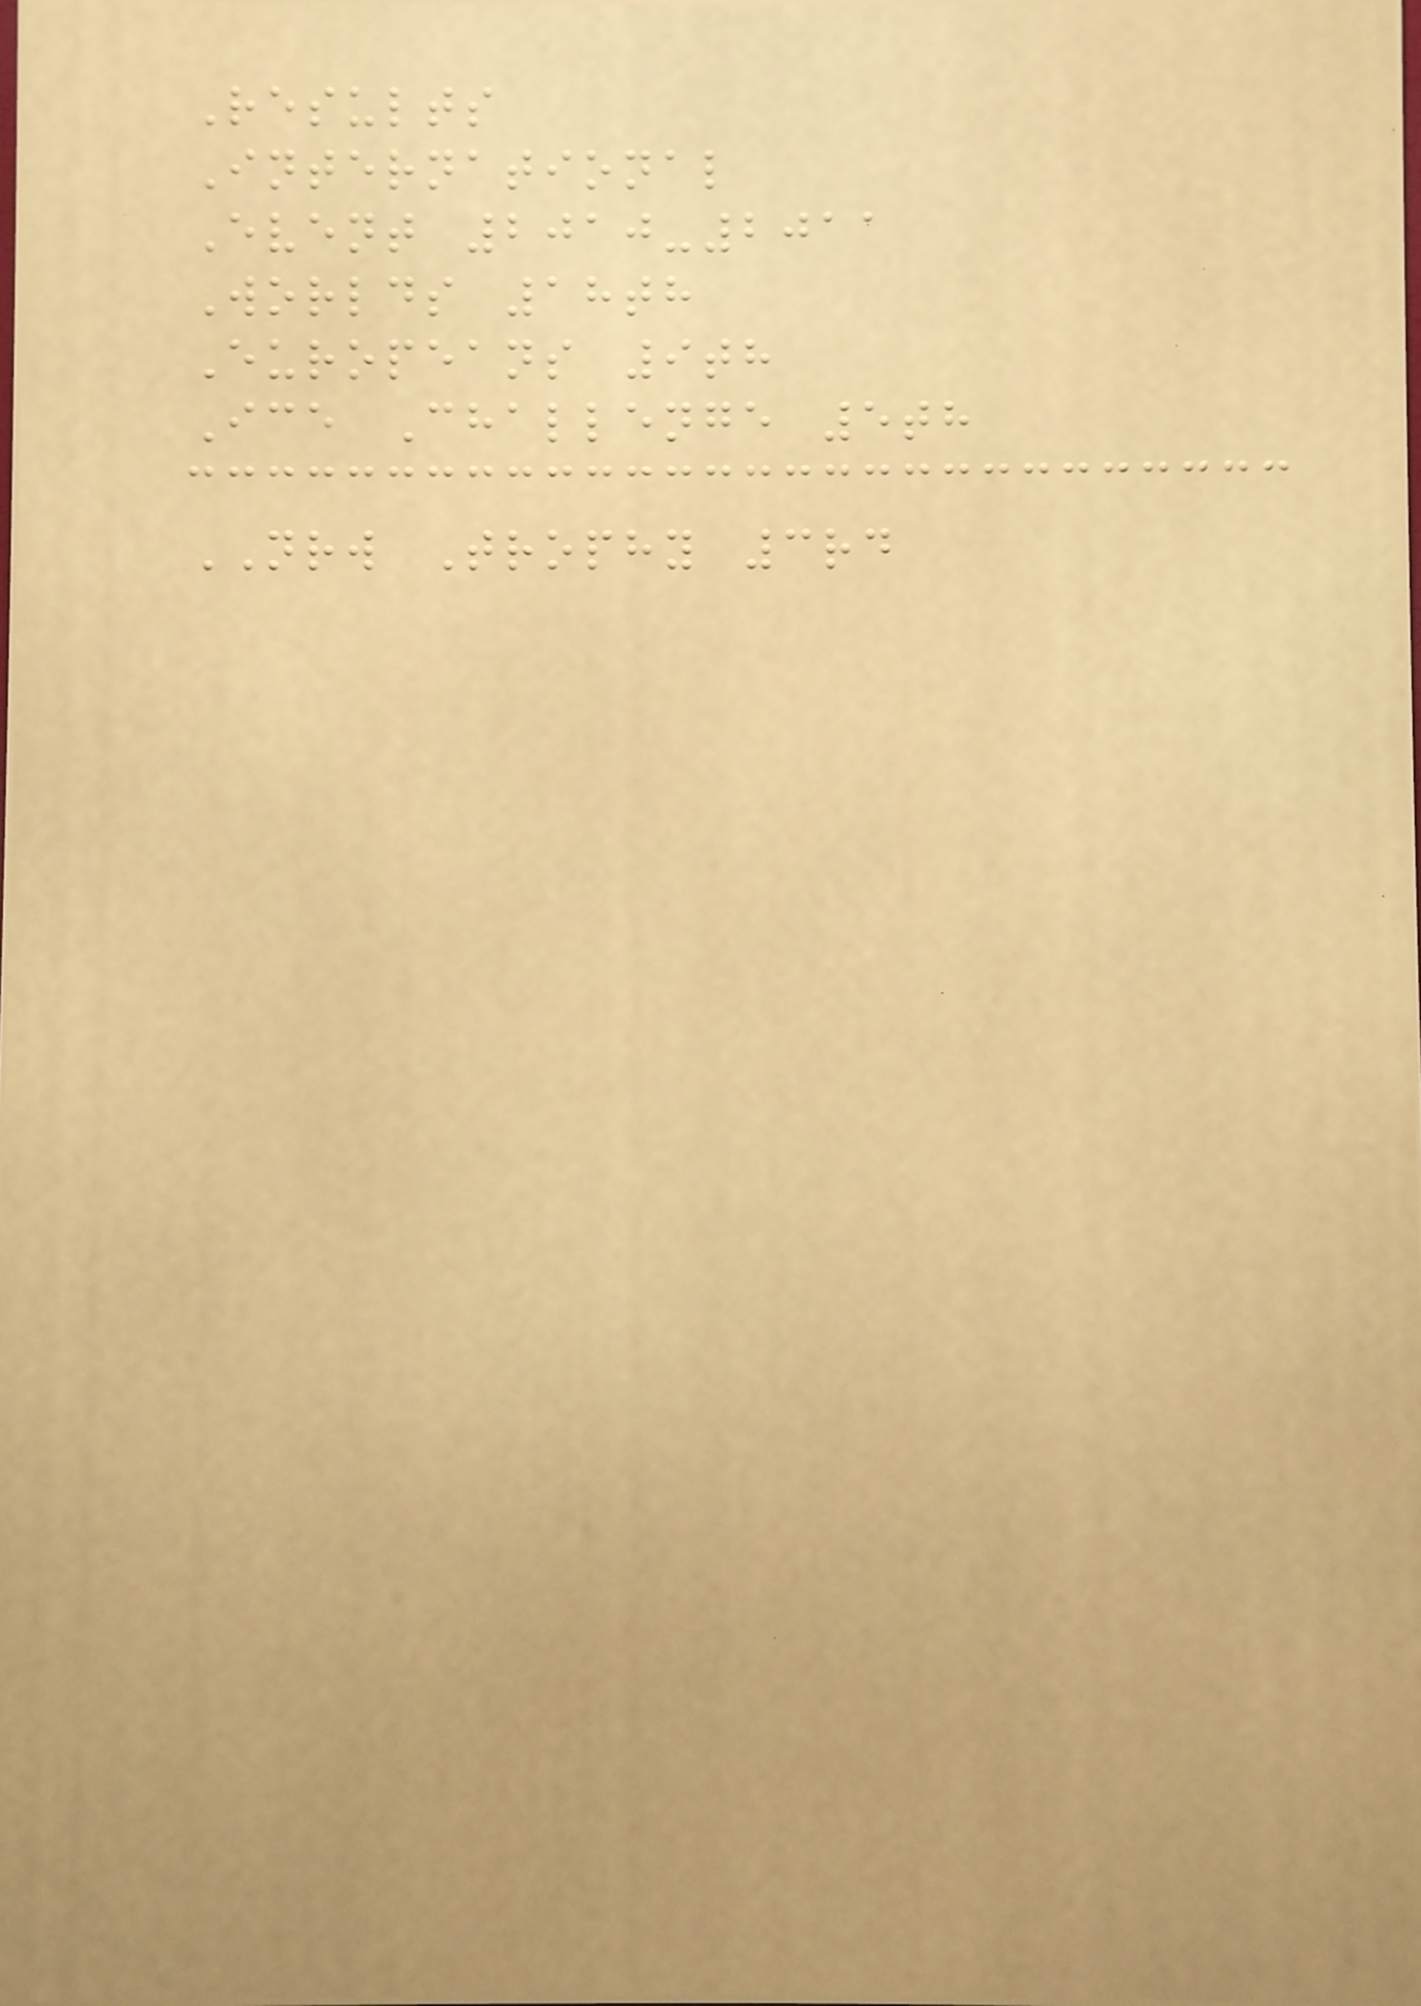Results
International
Event 2010-2011
Worlds 18th
Europeans 9th
Ice Challenge 5th
NRW Trophy 3rd
